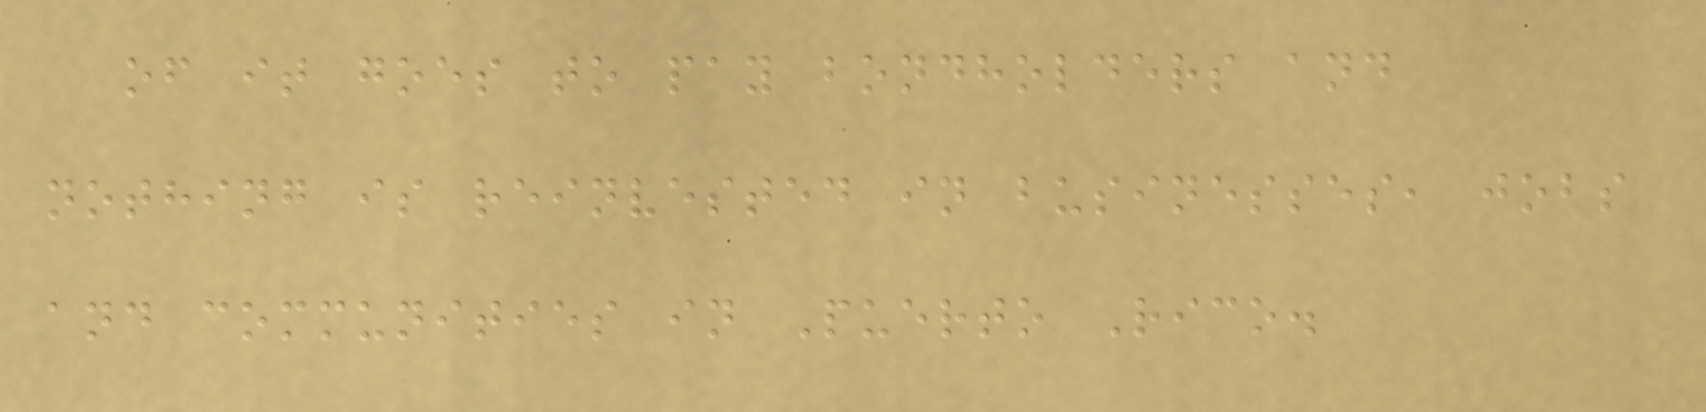of it goes to pay bondholders and
nothing is reinvested in businesses, jobs
and communities in Puerto Rico.
